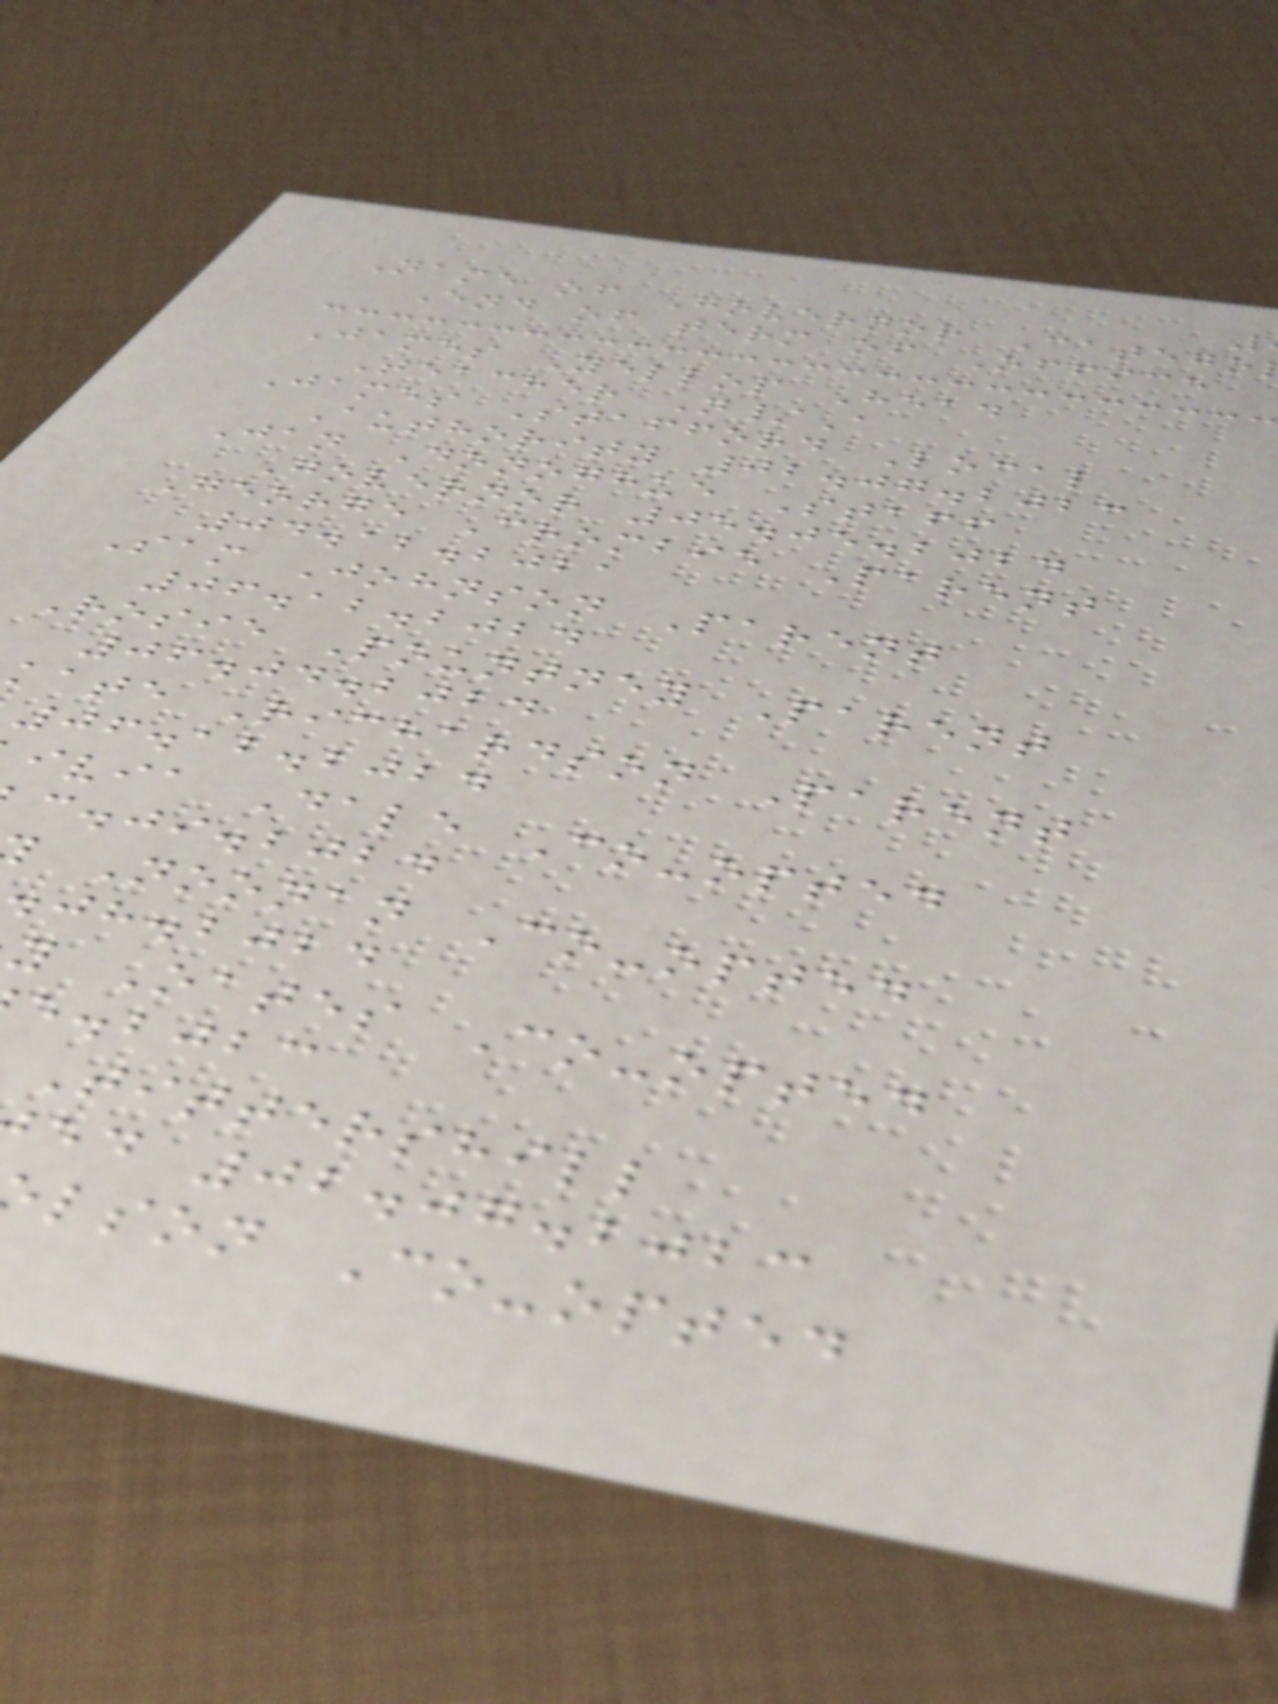Name of Governor Catego
End of term of Office
James Yellop Head
Teacher N/A
James Stafford Local
Authority 02.07.2023
Jan Donoghue Staff
Governor 05.05.2024
George Crombie Parent
04.12.2021
Sam Johnson Parent
06.12.2024
Rosie Pountney Parent
06.04.2024
kate Richardson Parent
06.12.2024
ivia Dale Co-opted
c.ji.bjbd
Noonan Co-opted
jh.bjbd
y Oates Co-opted
e.bjbc
Tittershill
ed 02.07.2023
lson Co-opted
